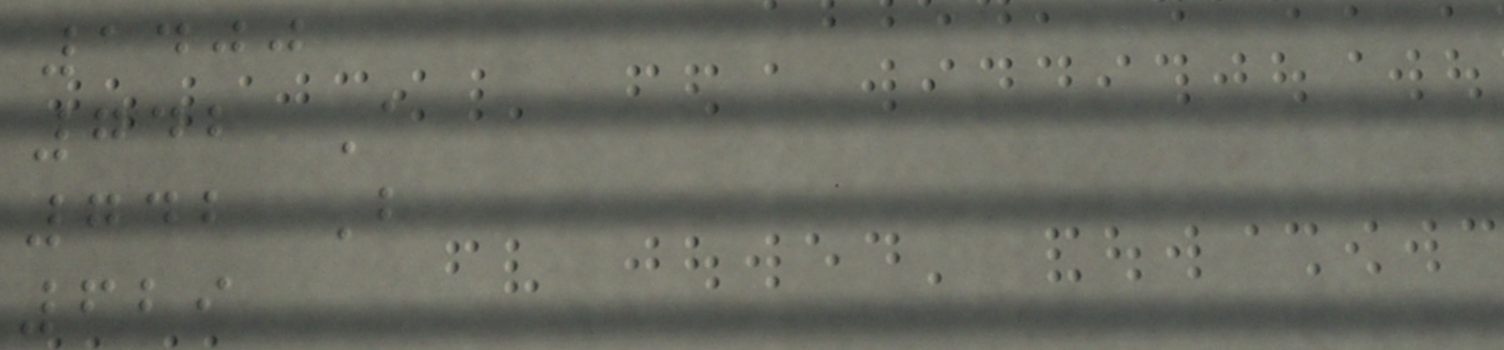1400
742 A
742 B
629
